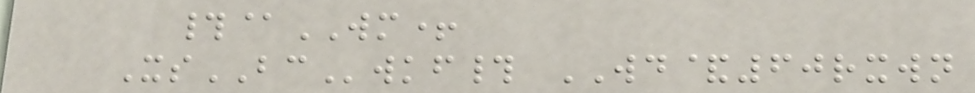#@WM+
XsBCwkf# WD&60rxwn
